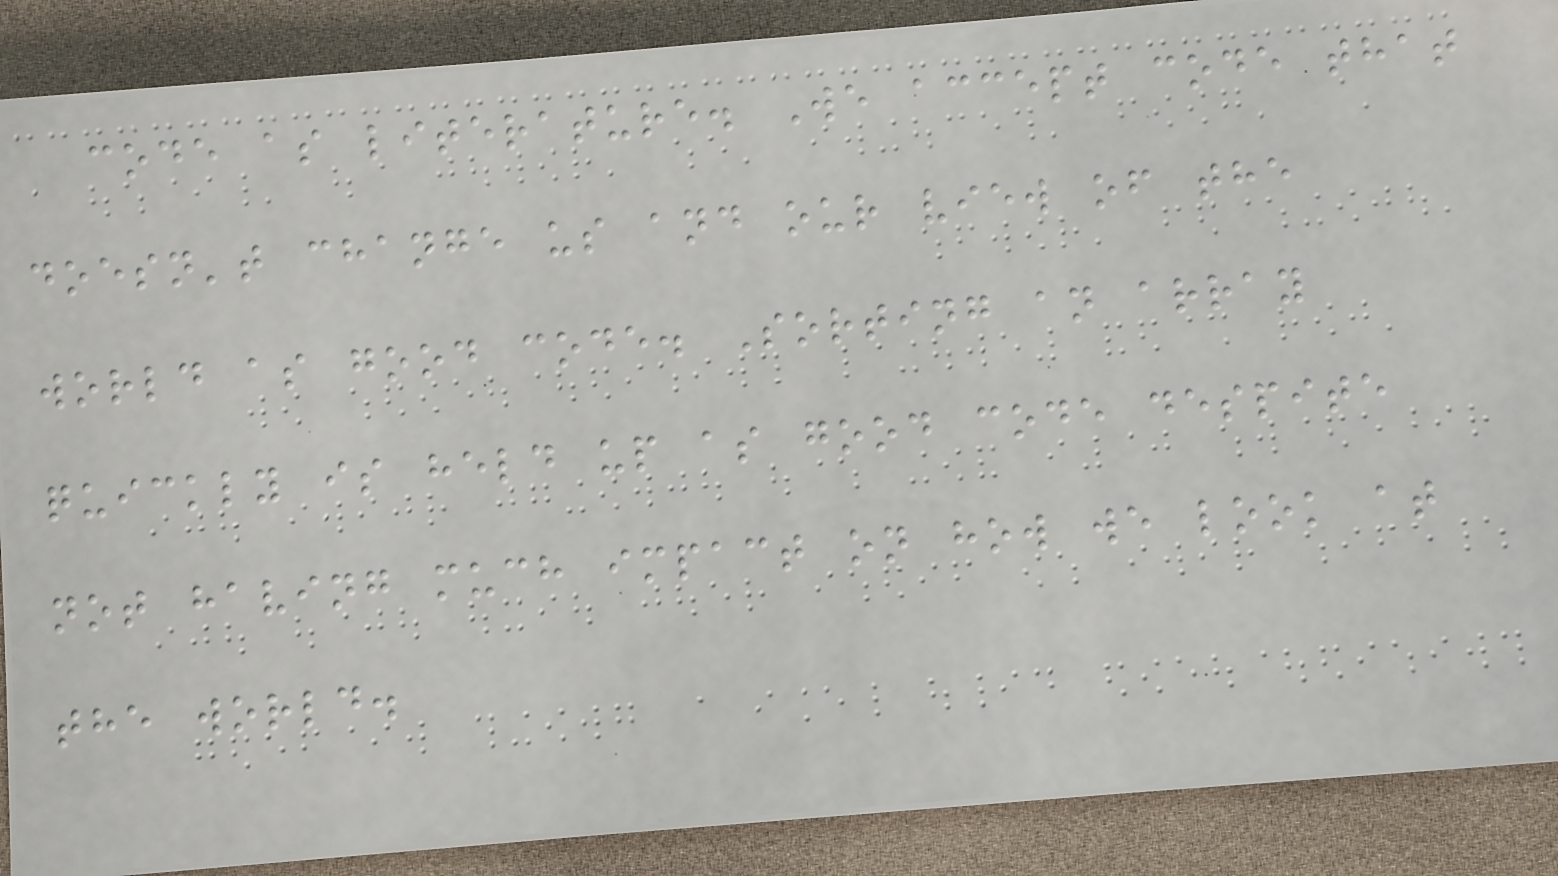code as literature. We accept code that
doesn't change us and our view of the
world as good code. Sorting an array
quickly is held up as good code despite
not having much impact on how we look at
the world.
